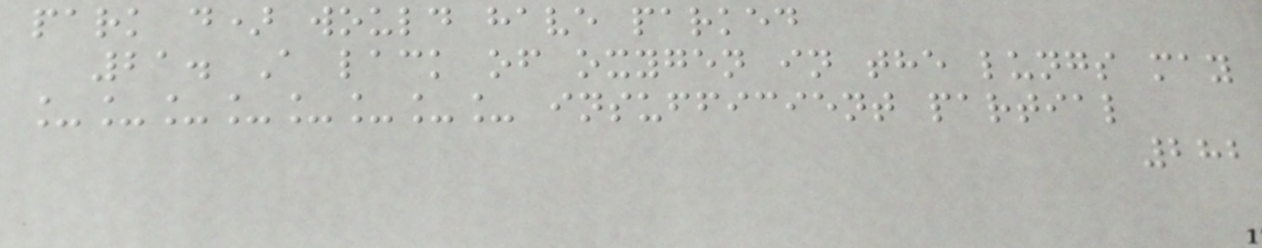park d) would have parked
21. A lack of oxygen in the lungs may
________ insufficient partial
282
